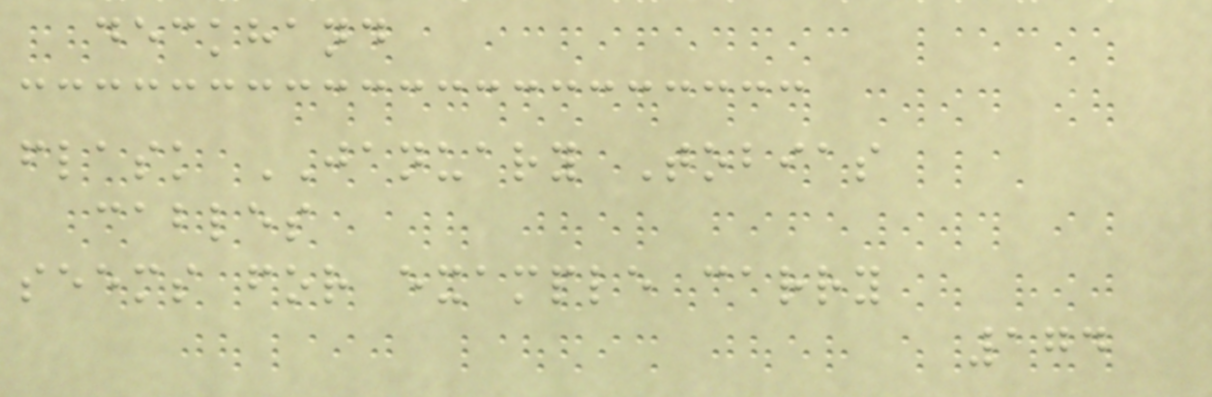deckhand
flask JANUARY Tobias
cables
seems for example carry
174
